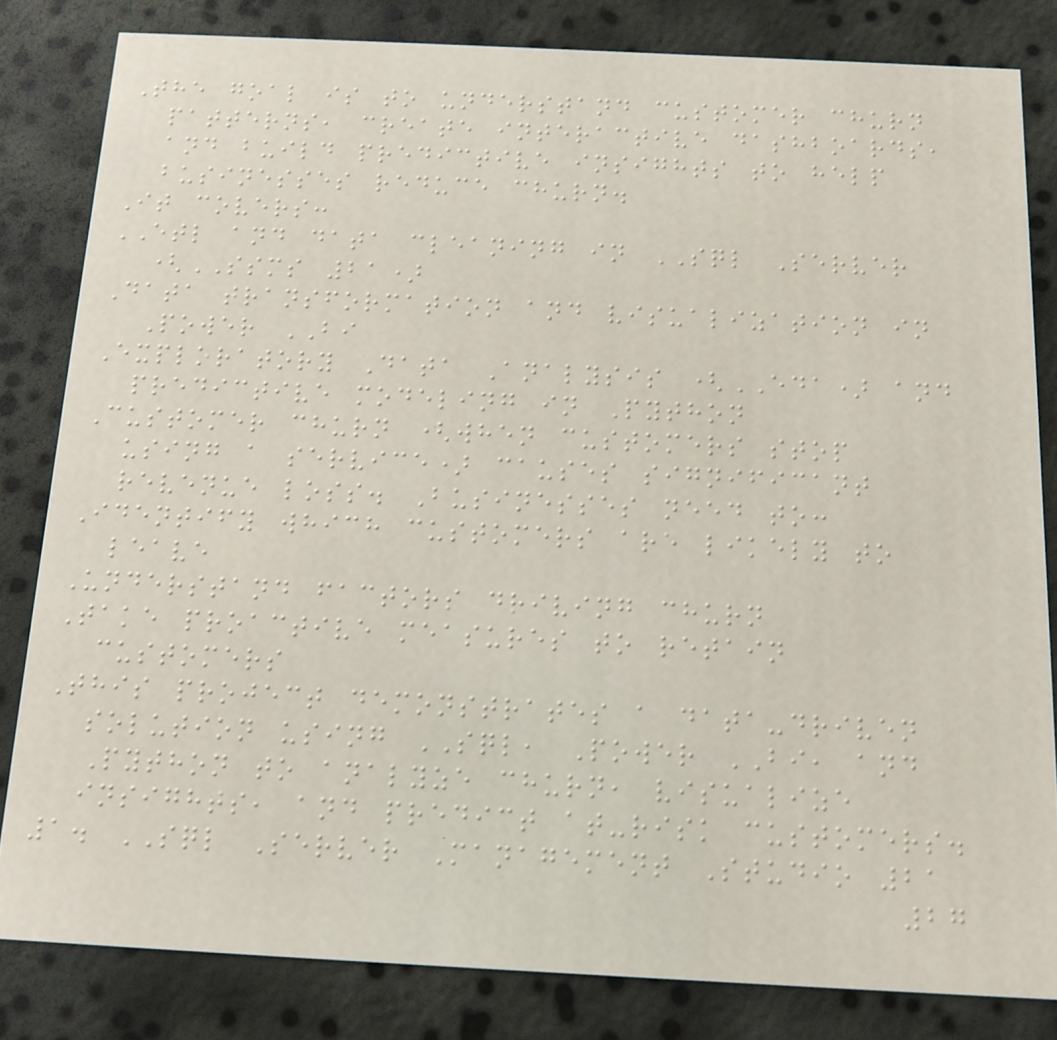The goal is to understand customer churn
patterns, create interactive dashboards,
and build predictive insights to help
businesses reduce churn.
It covers:
ETL and data cleaning in SQL Server
(SSMS 21)
Data transformation and visualization in
Power BI
Exploratory Data Analysis (EDA) and
predictive modeling in Python
Customer churn (when customers stop
using a service) causes significant
revenue loss. Businesses need to:
Identify which customers are likely to
leave
Understand factors driving churn
Take proactive measures to retain
customers
This project demonstrates a data-driven
solution using SQL, Power BI, and
Python to analyze churn, visualize
insights, and predict at-risk customers.
1. SQL Server Management Studio 21
27
